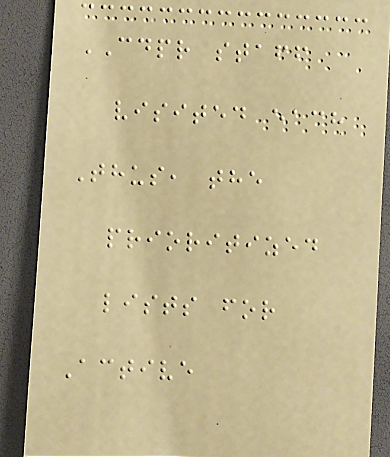CDPR staff
visited each
Thus, the
prioritized
lists for
Active
